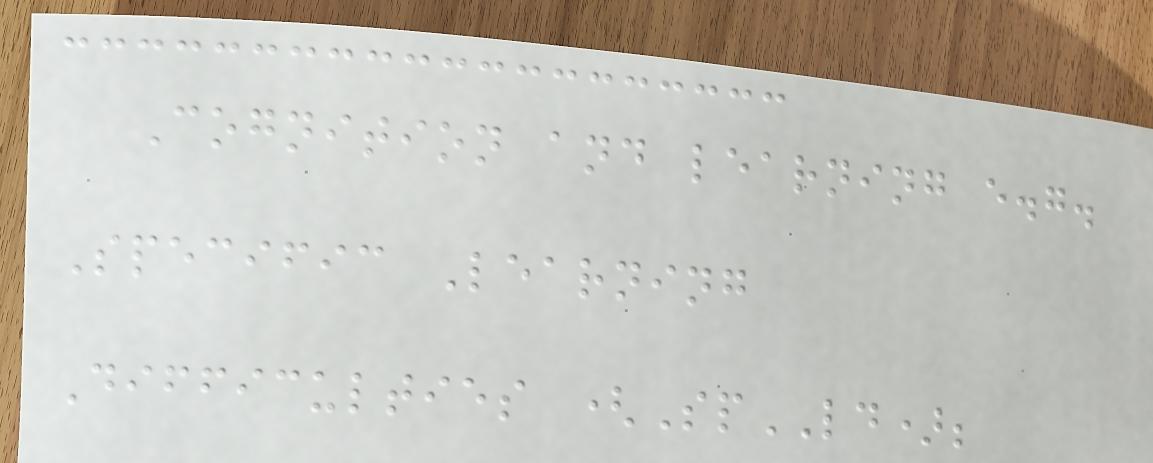Cognition and learning e.g.
Specific Learning
Difficulties (SpLD);
